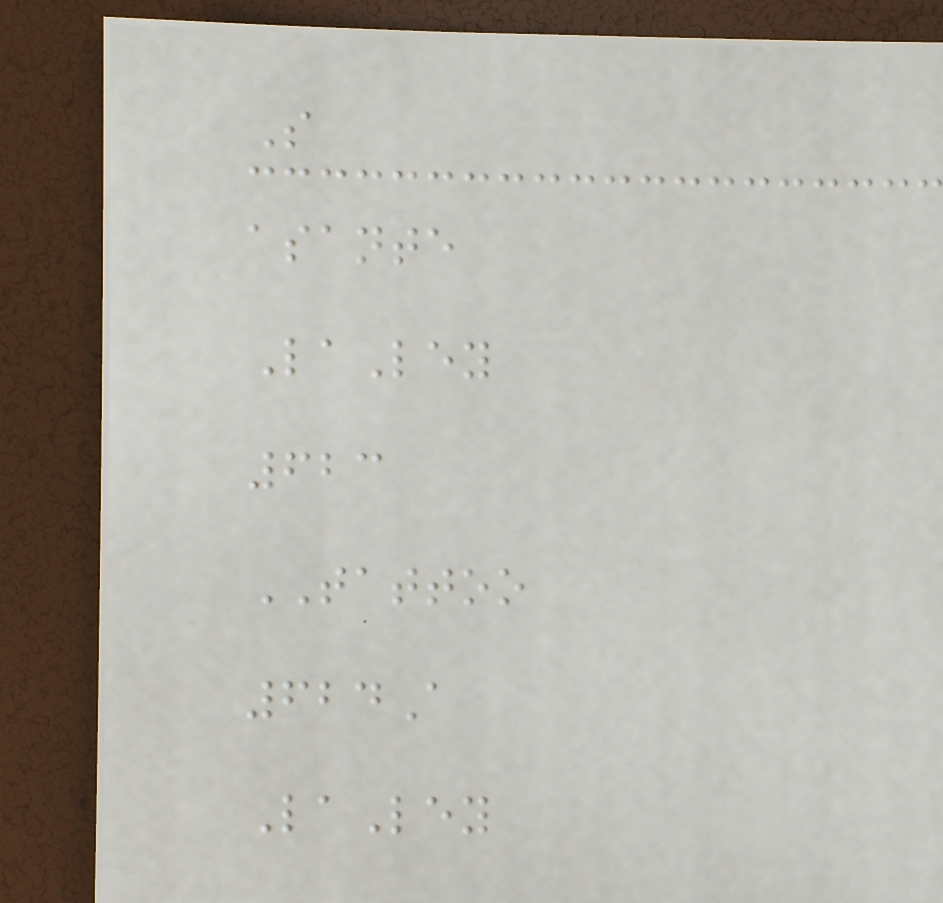S
asante
LaLey
623
TATTOO
624A
LaLey
